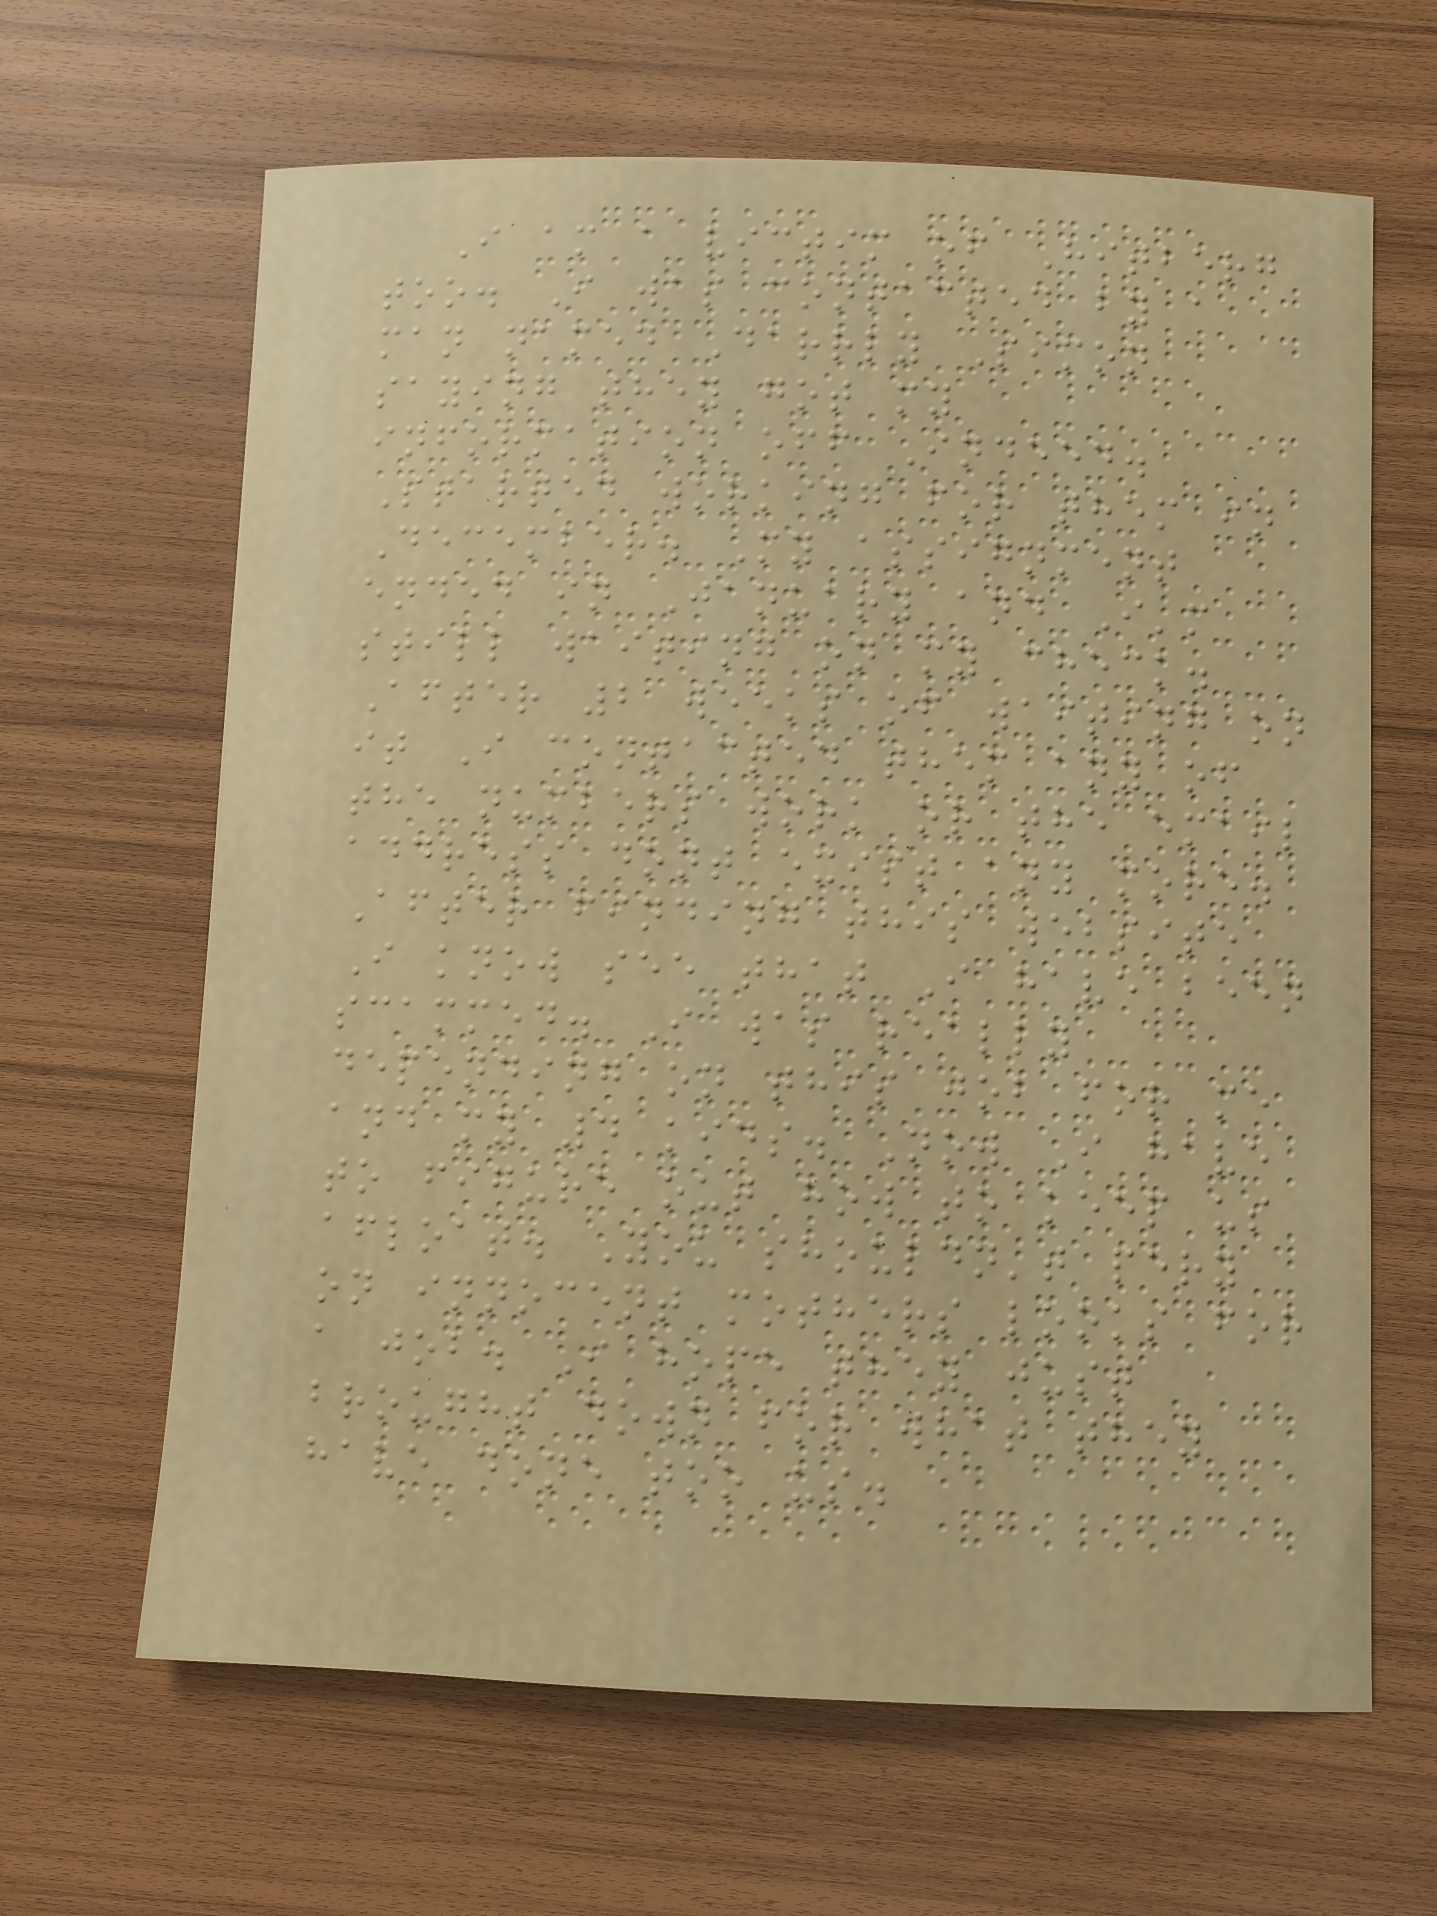I am a victim of Hitberg
too. I was contacted by a
man named Darrly Simon
saying they got my
information off Indeed.
Started working for them in
December. My assignment
ended in January and I'm
still waiting on my check.
After 2 weeks of waiting on
it I contacted them any of
the numbers work or the email
address dont exist any more.
After finding this website
I know see that I have been
scammed. I was really
depending on this job for me
and my 4 kids. Now I have
to figure out how to keep us
afloat. You shouldn't pery
on innocent mothers looks for
a job. I hope they just
brought down for what they
have done too us.
